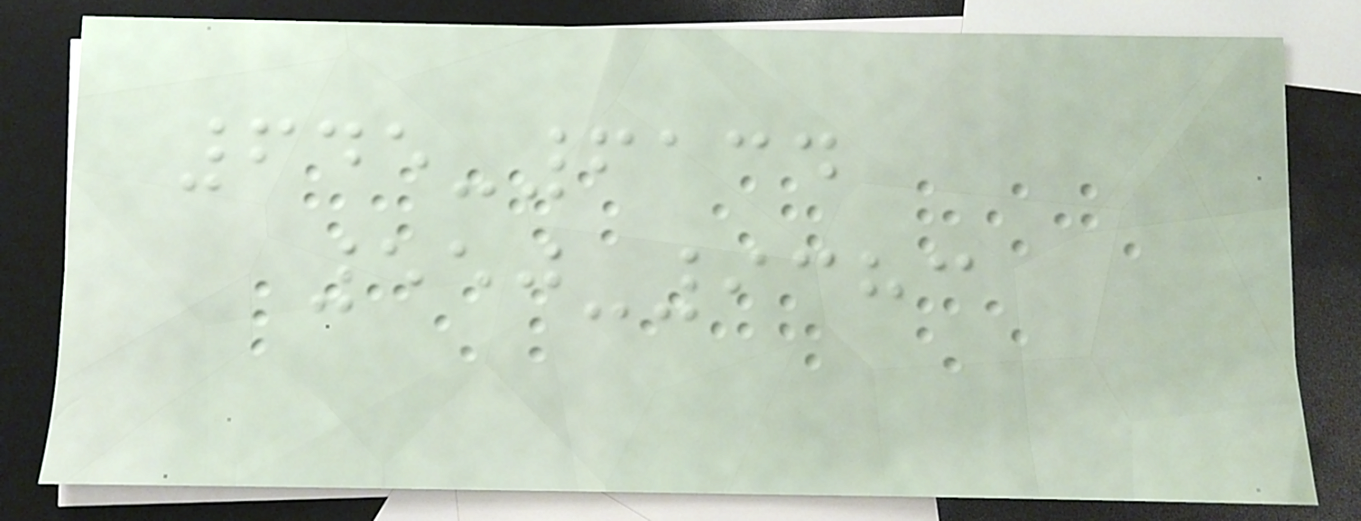645-6134
550-9383
